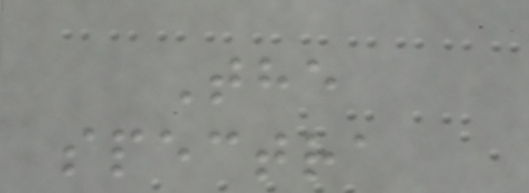The
spectra
